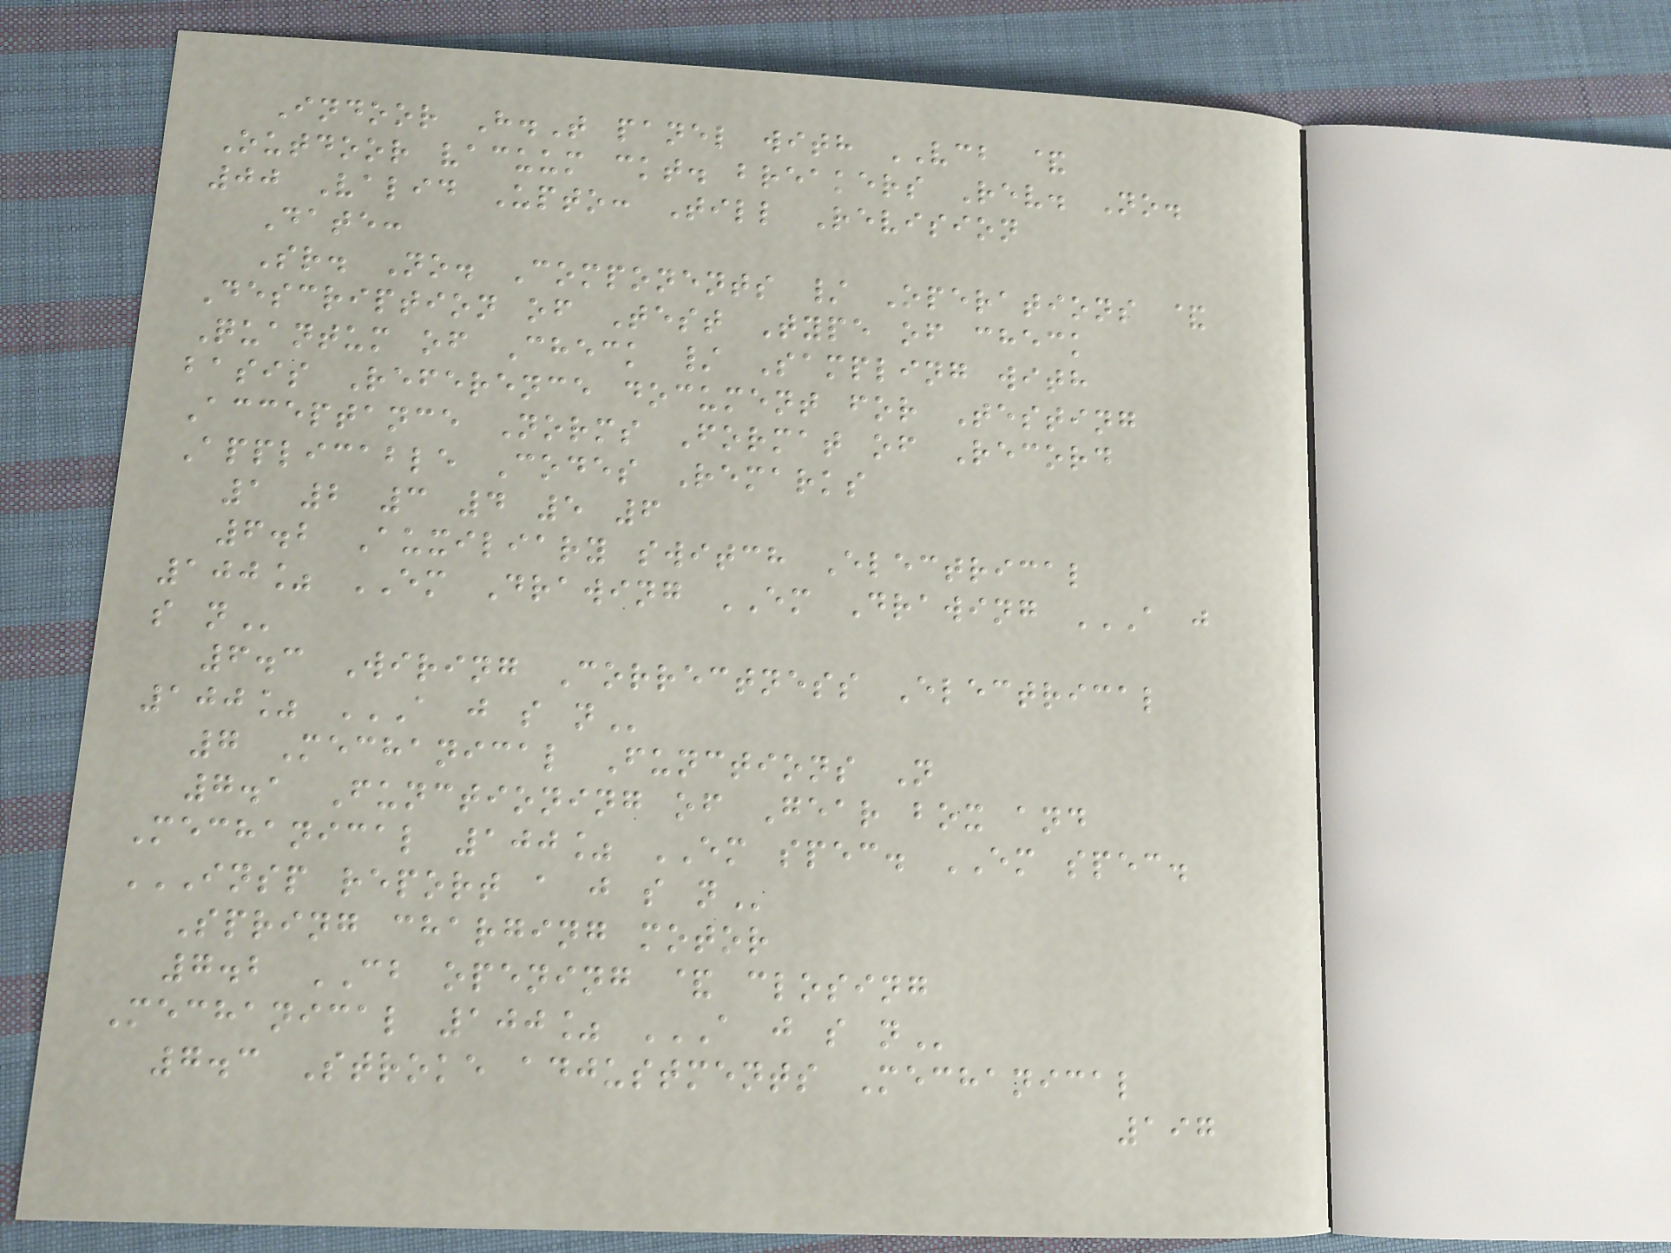Indoor H.T panel with VCB &
Outdoor vacuum ckt. breakers Rev. No.
00 Valid Upto: Till Revision
Date:
Sr. No. Components / Operations &
Description of Test Type of check
Quantum of Check / Sampling with
basis Reference document for Testing
Acceptance Norms Format of Record
Applicable Codes Remarks
1 2 3 4 5 6
6.2 Auxiliary switch Electrical
100% EM Drawing EM Drawing A J
S N
6.3 Wiring Correctness Electrical
100% A J S N
7 Mechanical Functions N
7.1 Functioning of Gear box and
Mechanical 100% EM spec. EM spec.
INSP REPORT A J S N
Spring charging motor
7.2 CB opening & closing
Mechanical 100% A J S N
7.3 Stroke adjustments Mechanical
197
